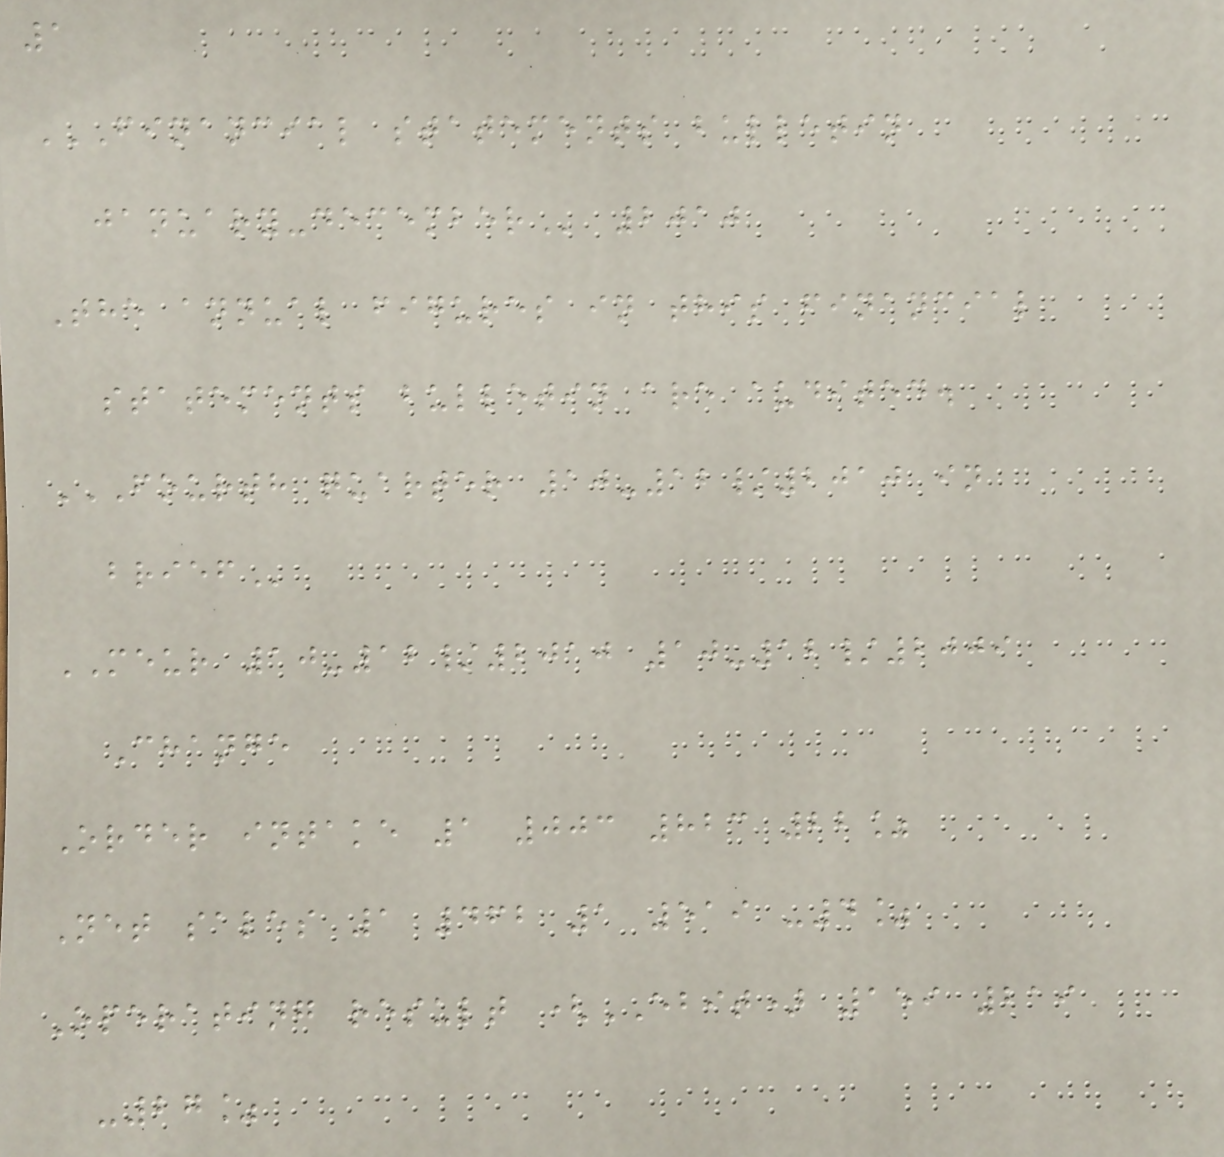1
FINANCIAL STATEMENTS BULLETIN
JANUARY-DECEMBER 2010
The annual figures in this financial
statements bulletin are audited.
FOURTH QUARTER 10-12/2010 IN
BRIEF
MEUR 10-12/2010 10-12/2009
Change
Order intake 1 003 823 22%
Net sales 1 462 1 519 -4%
Operating result (EBIT) 159 219
-27%
